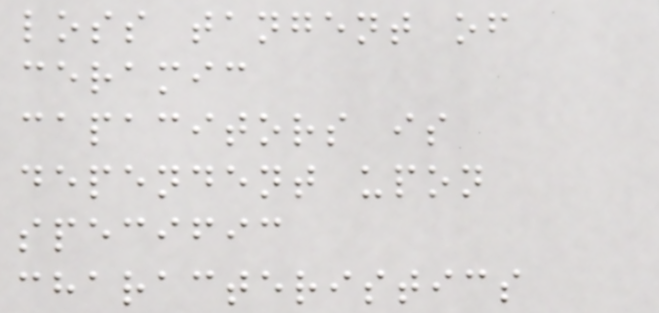loss tangent of
ceramic
capacitors is
dependent upon
specific
characteristics
